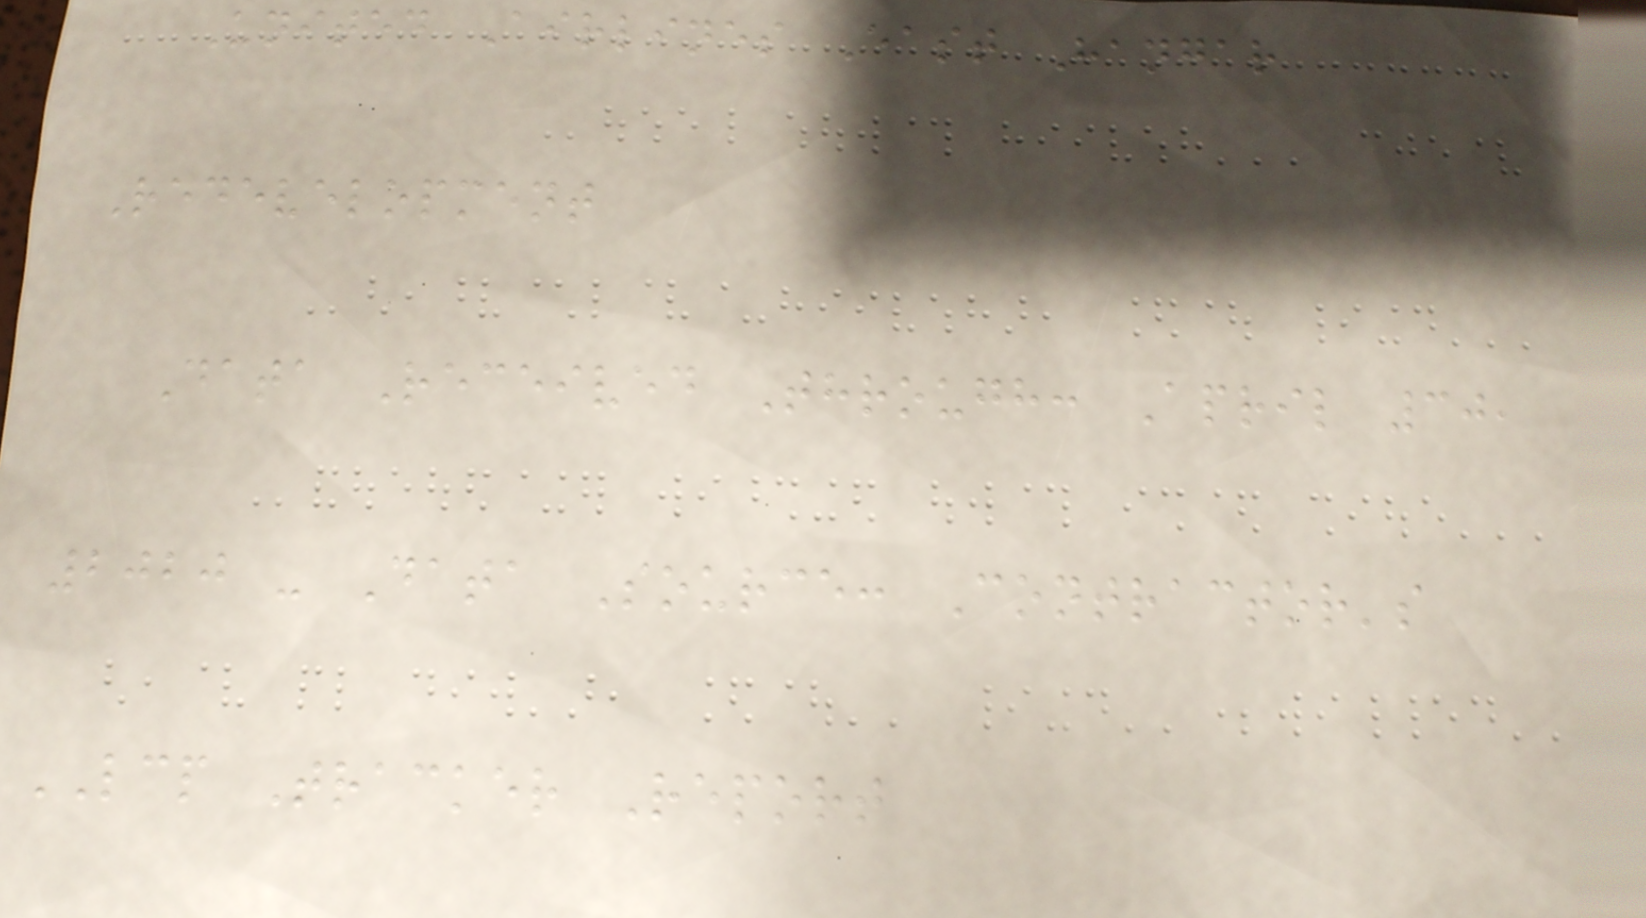United Airlines East Hangar
Redevelopment
Data Received Through: April 30,
2020 - Data Source: Contractor's
LCP Tracker Report
